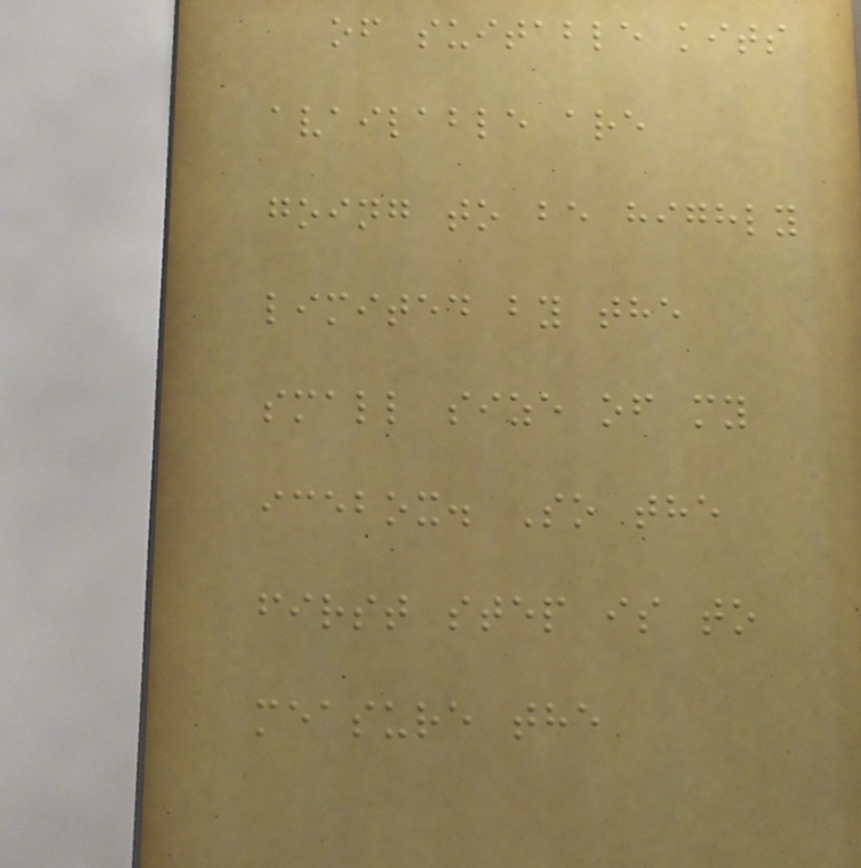of suitable kits
available are
going to be highly
limited by the
small size of my
icebox. So the
first step is to
measure the
